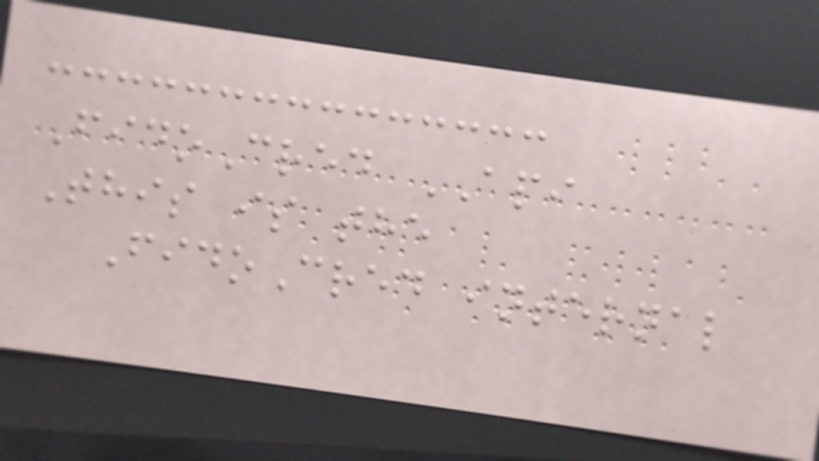FidoCred API
This is the
FidoCred internal
